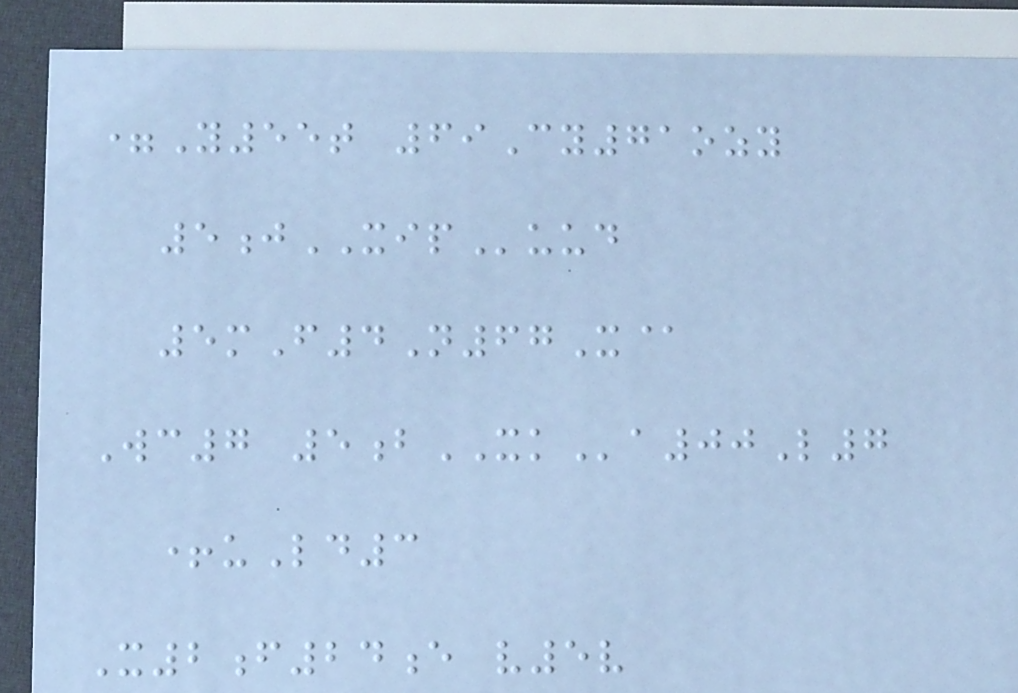=Y55t 69Cy71ozy
5jXIPuud
5mF4N67X@
Wc7 5bXKa00L7
+uLd3
X2f24e v5v
